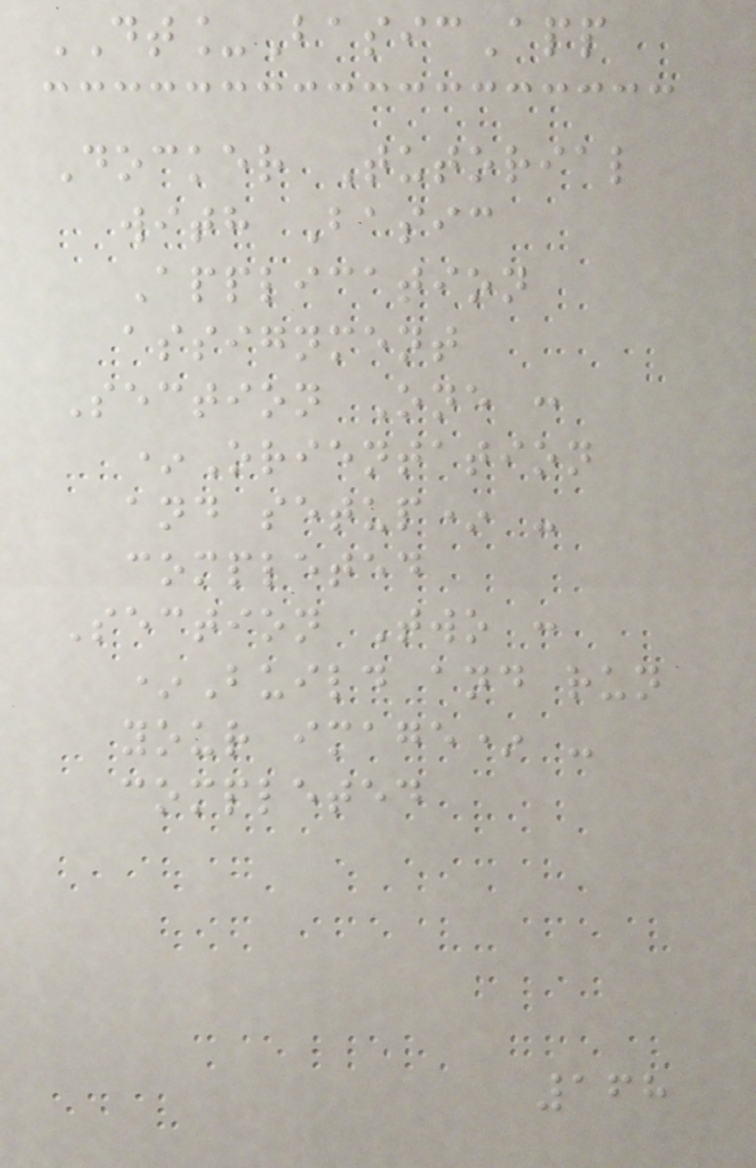DT_BasicApp
Docker Tutorial
with Basic
Application
assignment
Section One :
*Orientation
and setup* -
completed
Section Two :
*Build and run
your image* -
completed
168
